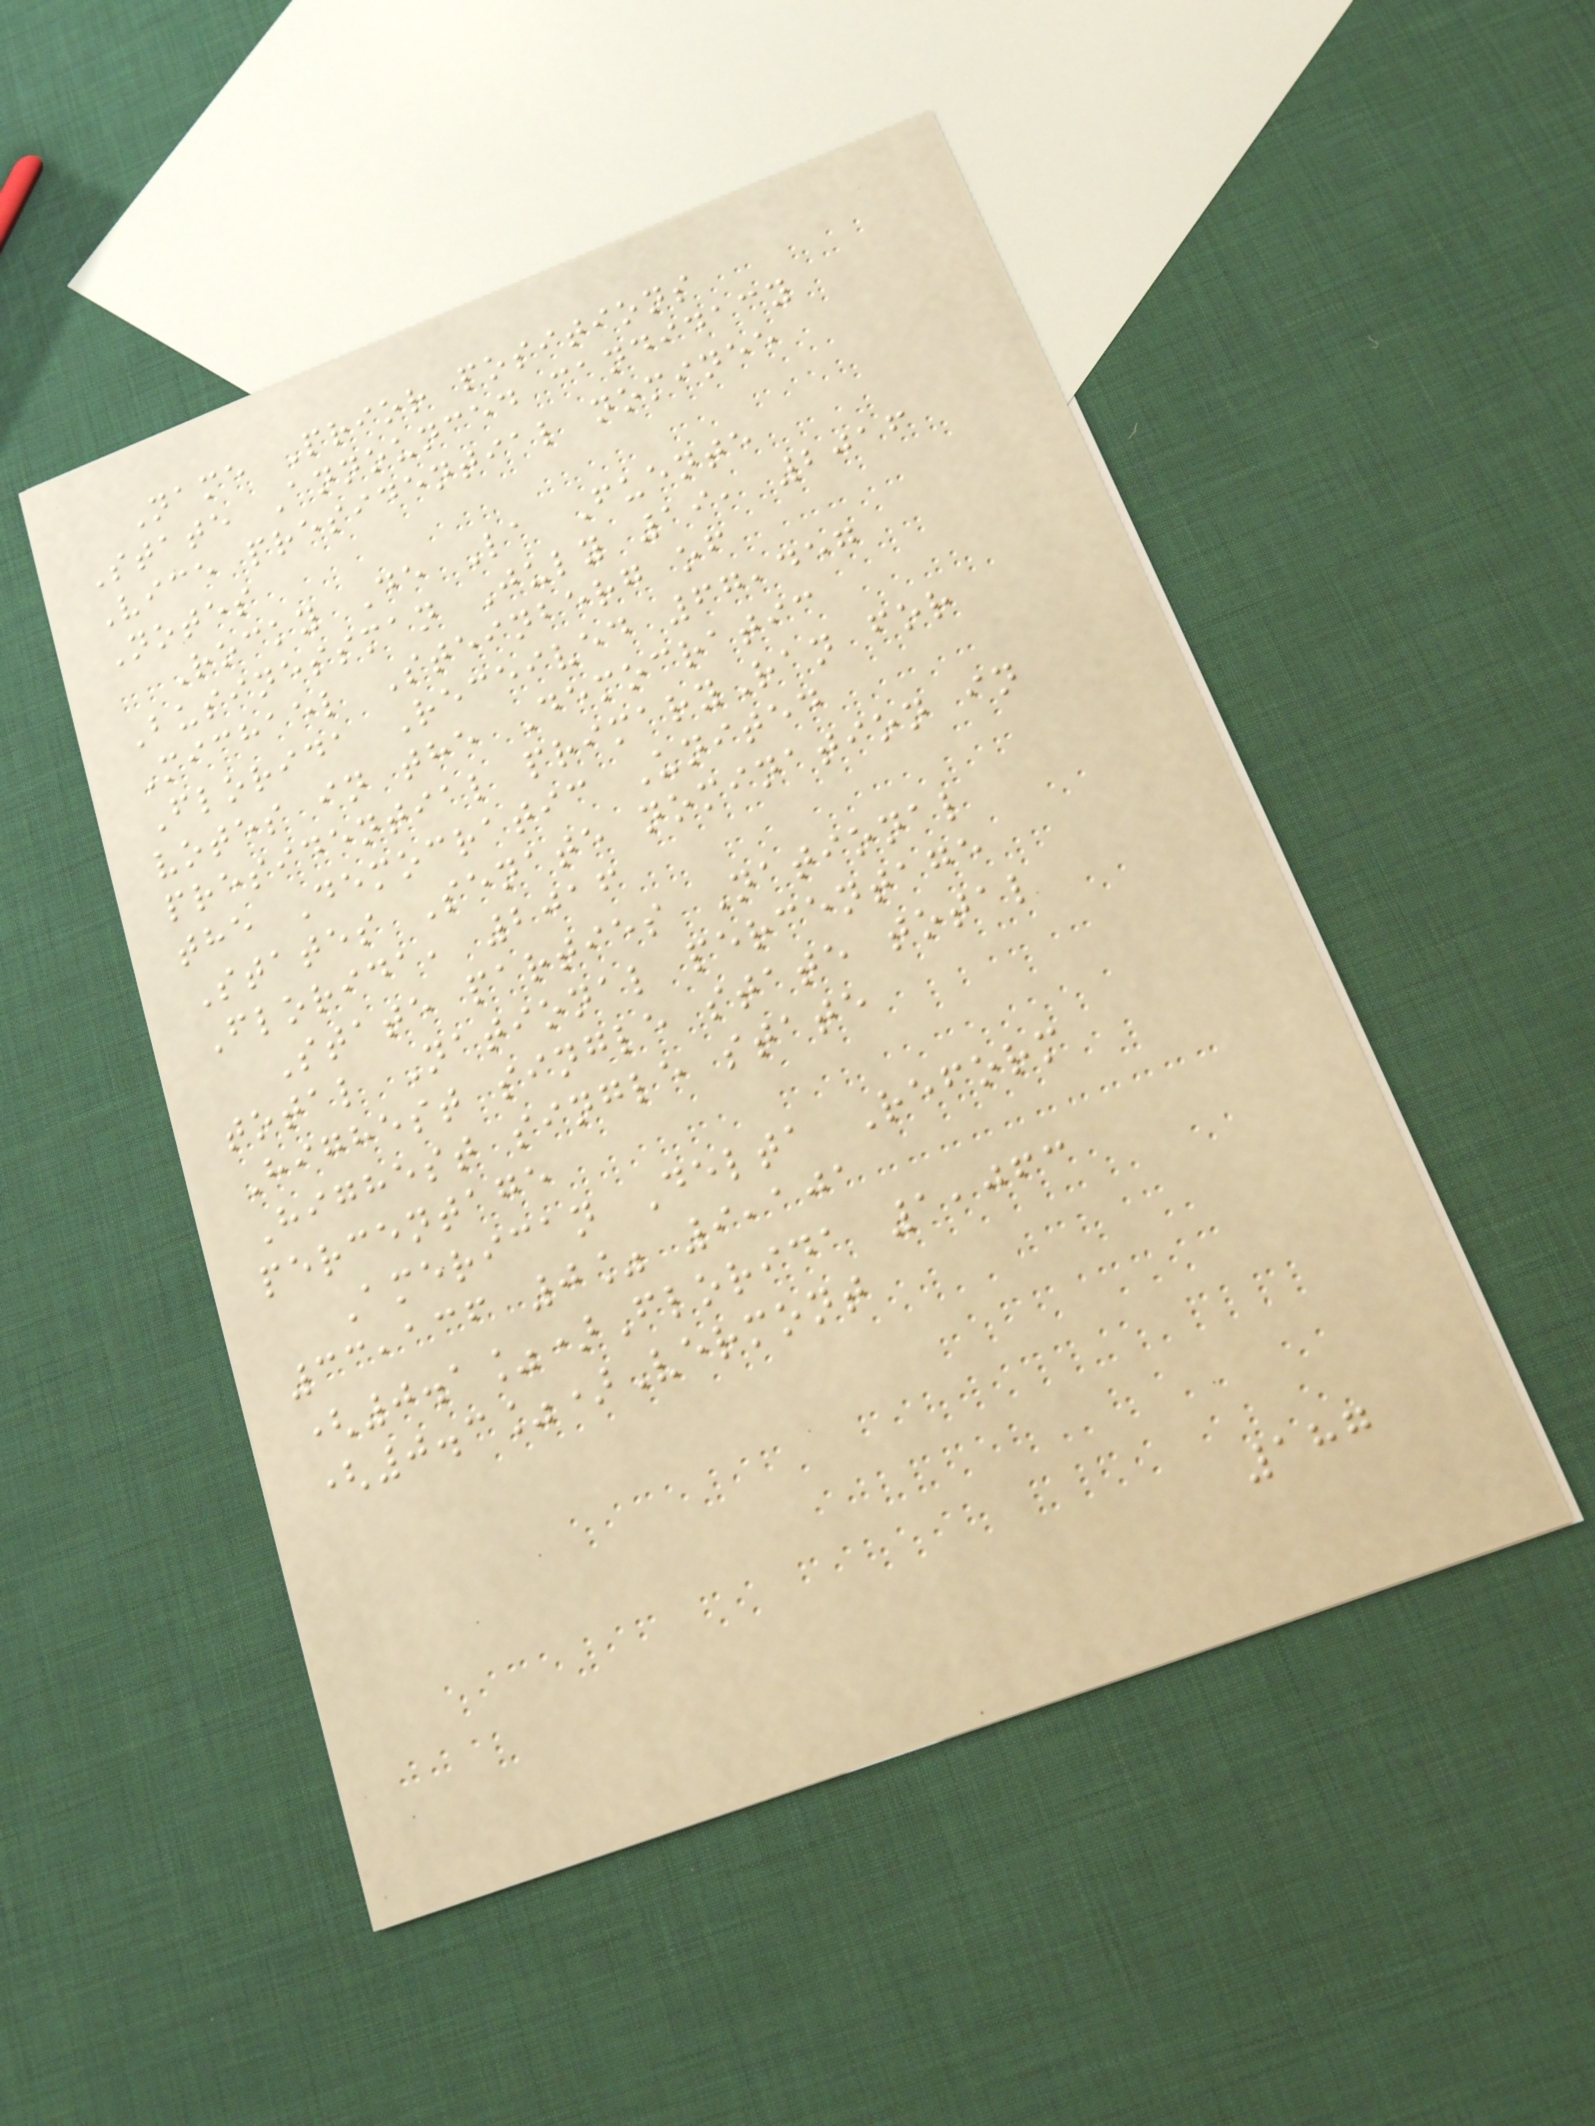Name Prior positions
State Announced candidacy
Vice presidential nominee
Notes
Rocky De La Fuente
Businessman July 19, 2016
Michael Steinberg of
Florida Received 67,457
votes in the Democratic
presidential primaryRan for
the Democratic United
States Senate nomination in
Florida, 2016
State parties National
total National percentage
Highest single state total
Highest single state
percentage
American Delta Reform
33,136 0% 9,101
(0.1%)Florida 1,063
(0.3%)Vermont
187
